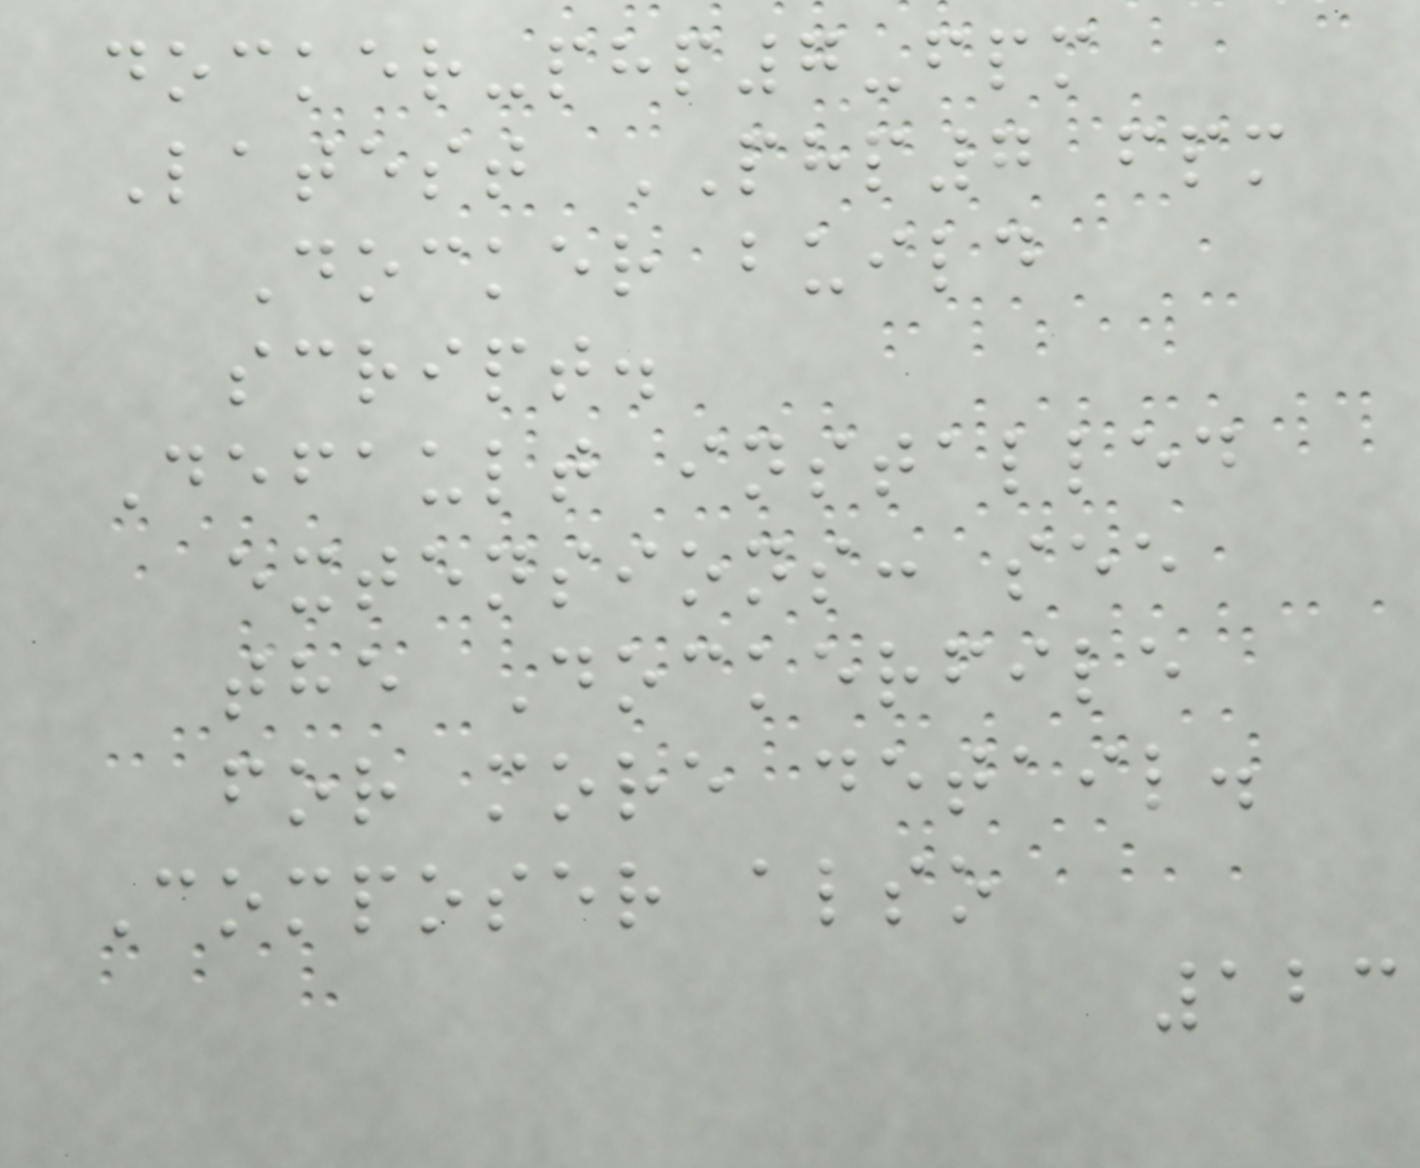docker-php7-fpm
Latest PHP7 fpm
Docker build
script.
Default installed
extensions: see
the Dockerfile
for more detail.
Composer also
123
